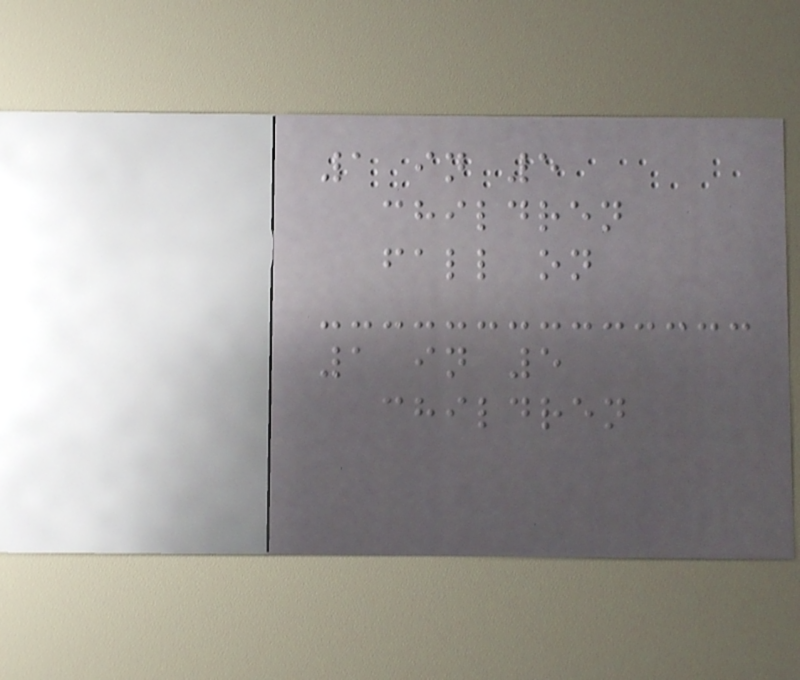1 in 5
children
fall on
1 in 5
children
